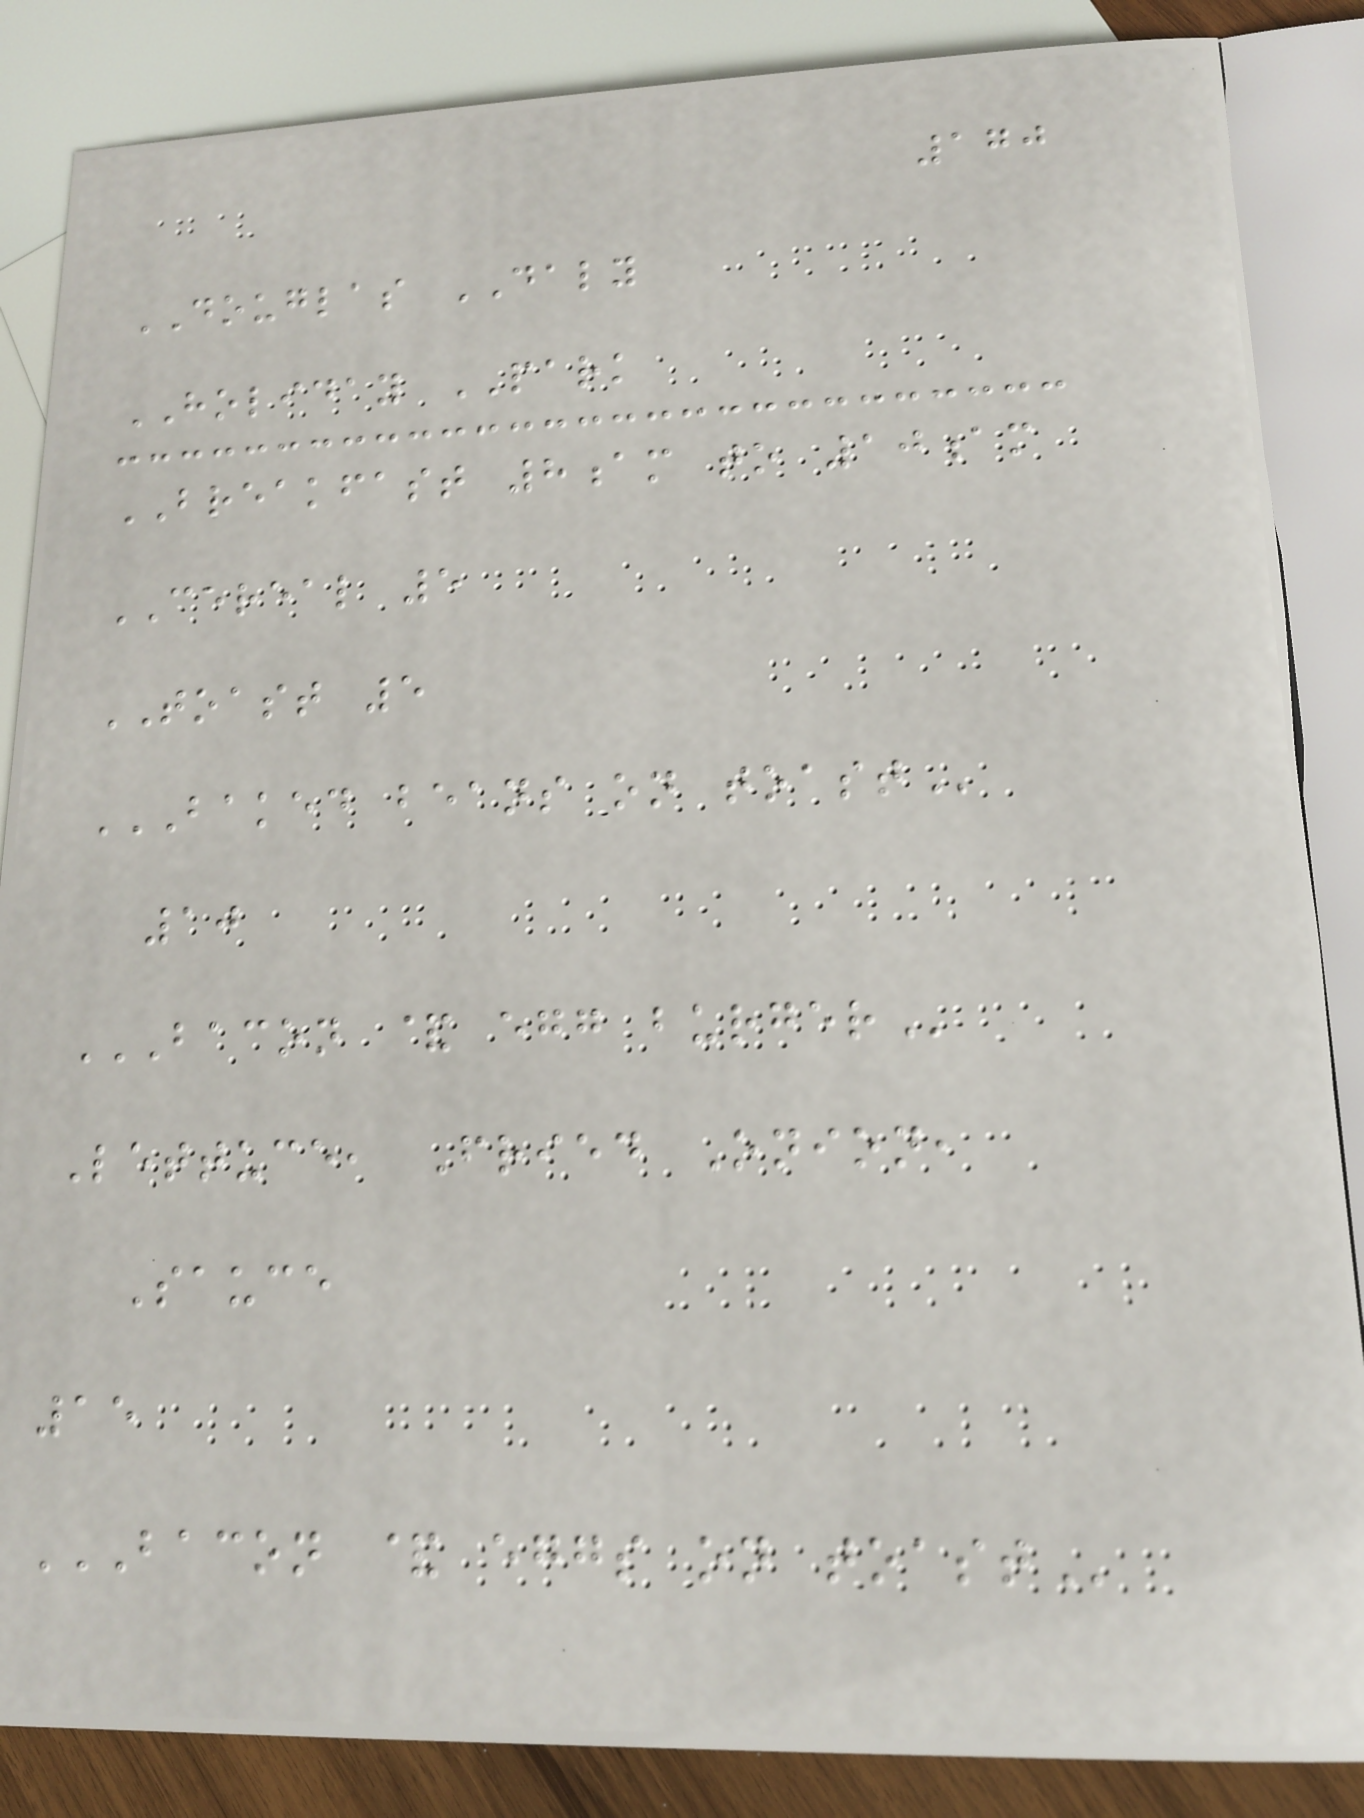170
DOUGLAS DALY
HOLIDAY PARK
BREAKFAST 8am to 10am
CEREAL 5
TOAST 5
BAKED BEANS ON TOAST
10
BACON & EGG BURGER
Lettuce, Fried Onion,
Sauce
15
BACON & EGGS ON TOAST
